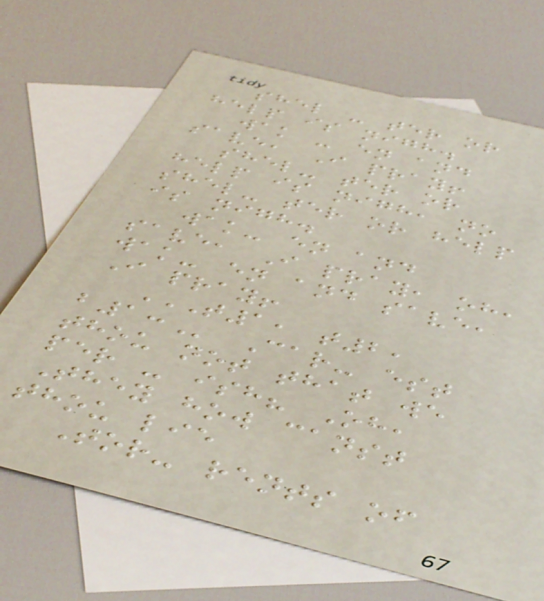shel - ter or
help is nigh.
wak - en and
save, I pray!
shel- ter or
help is nigh, no
shel- ter or help
is nigh.
wak- en and
save, I pray, oh,
wak- en and save,
I pray!
T1, T2,
B1: Car- est
thou not that we
per - ish? Oh,
They how canst
thou lie
Tor- rents of
